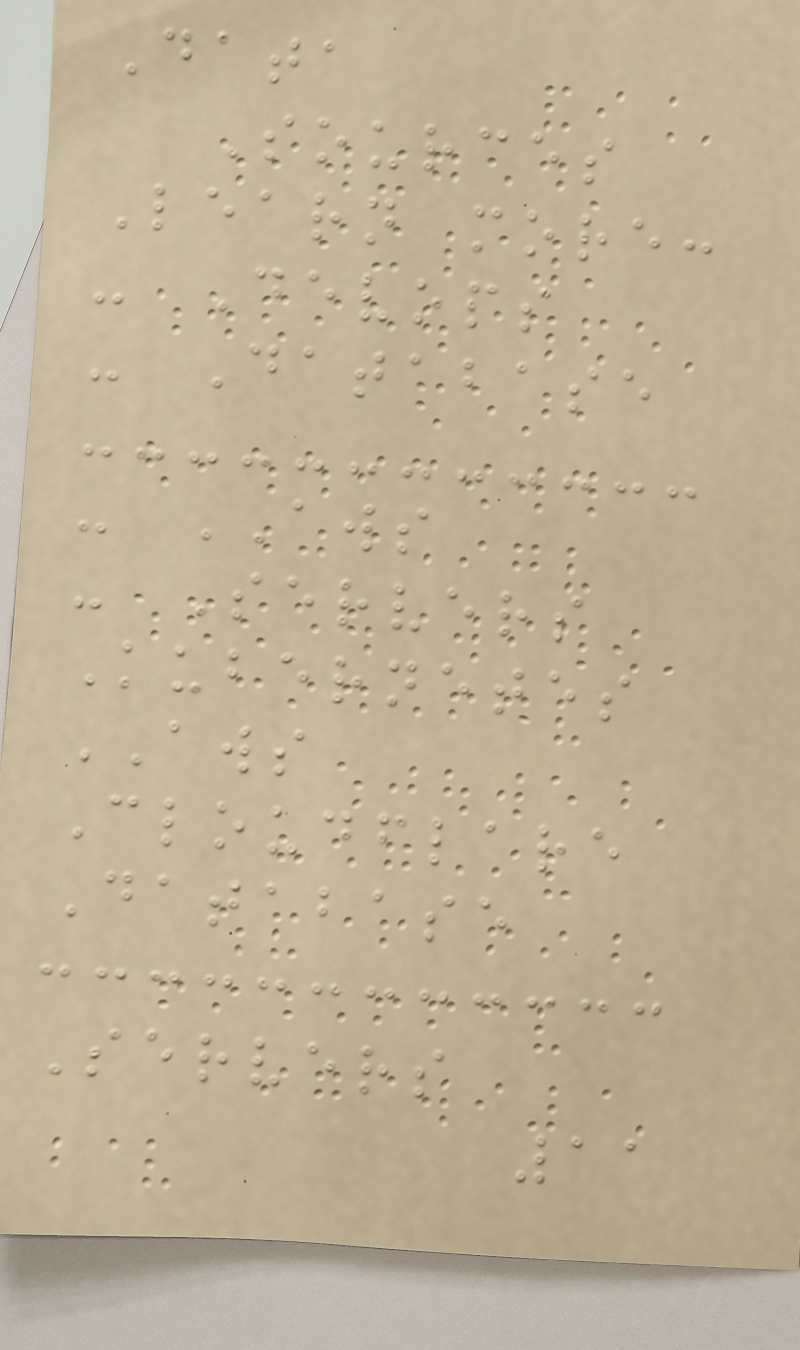Data
Sources
Learn more:
- Devops
- Database
- AWS
- Servers
Kubernetes
AWS
Cloudflare
Database
Servers
11
